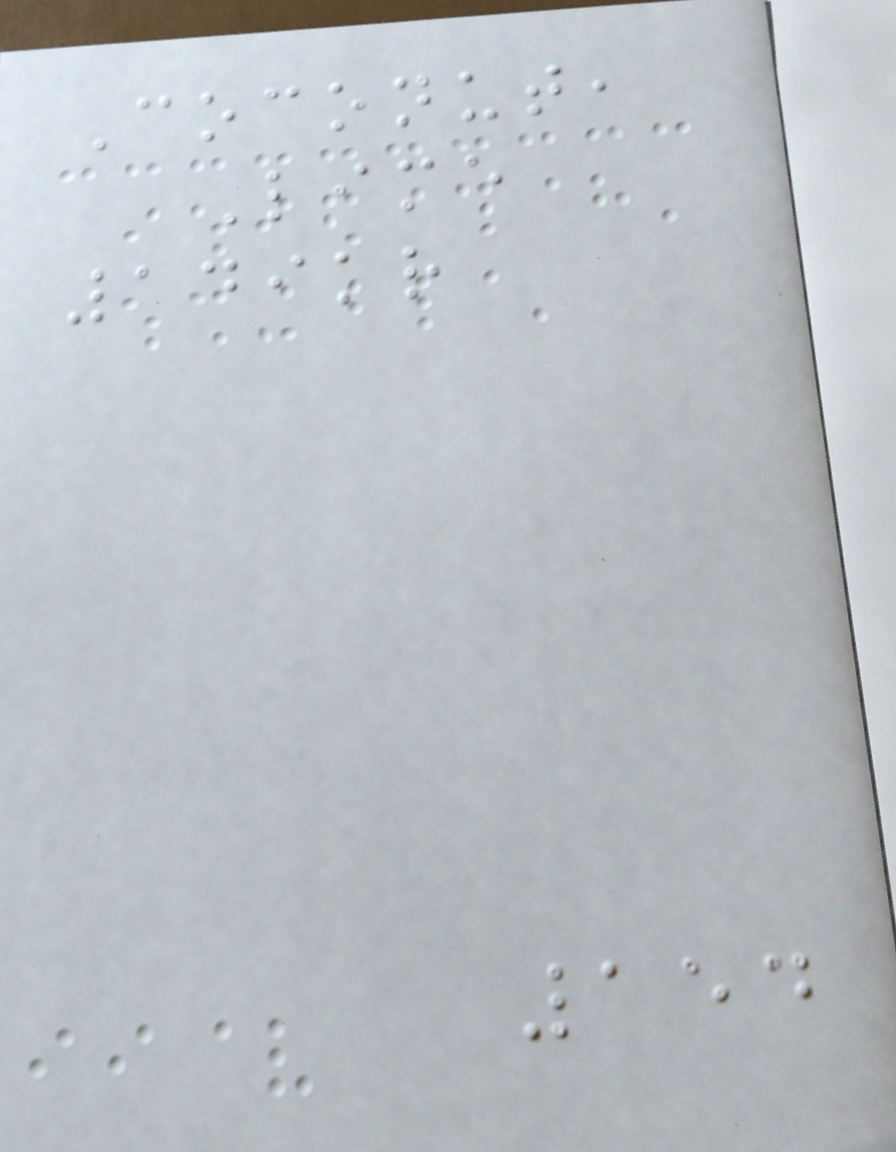Coconut,
Lime
149kr
154
